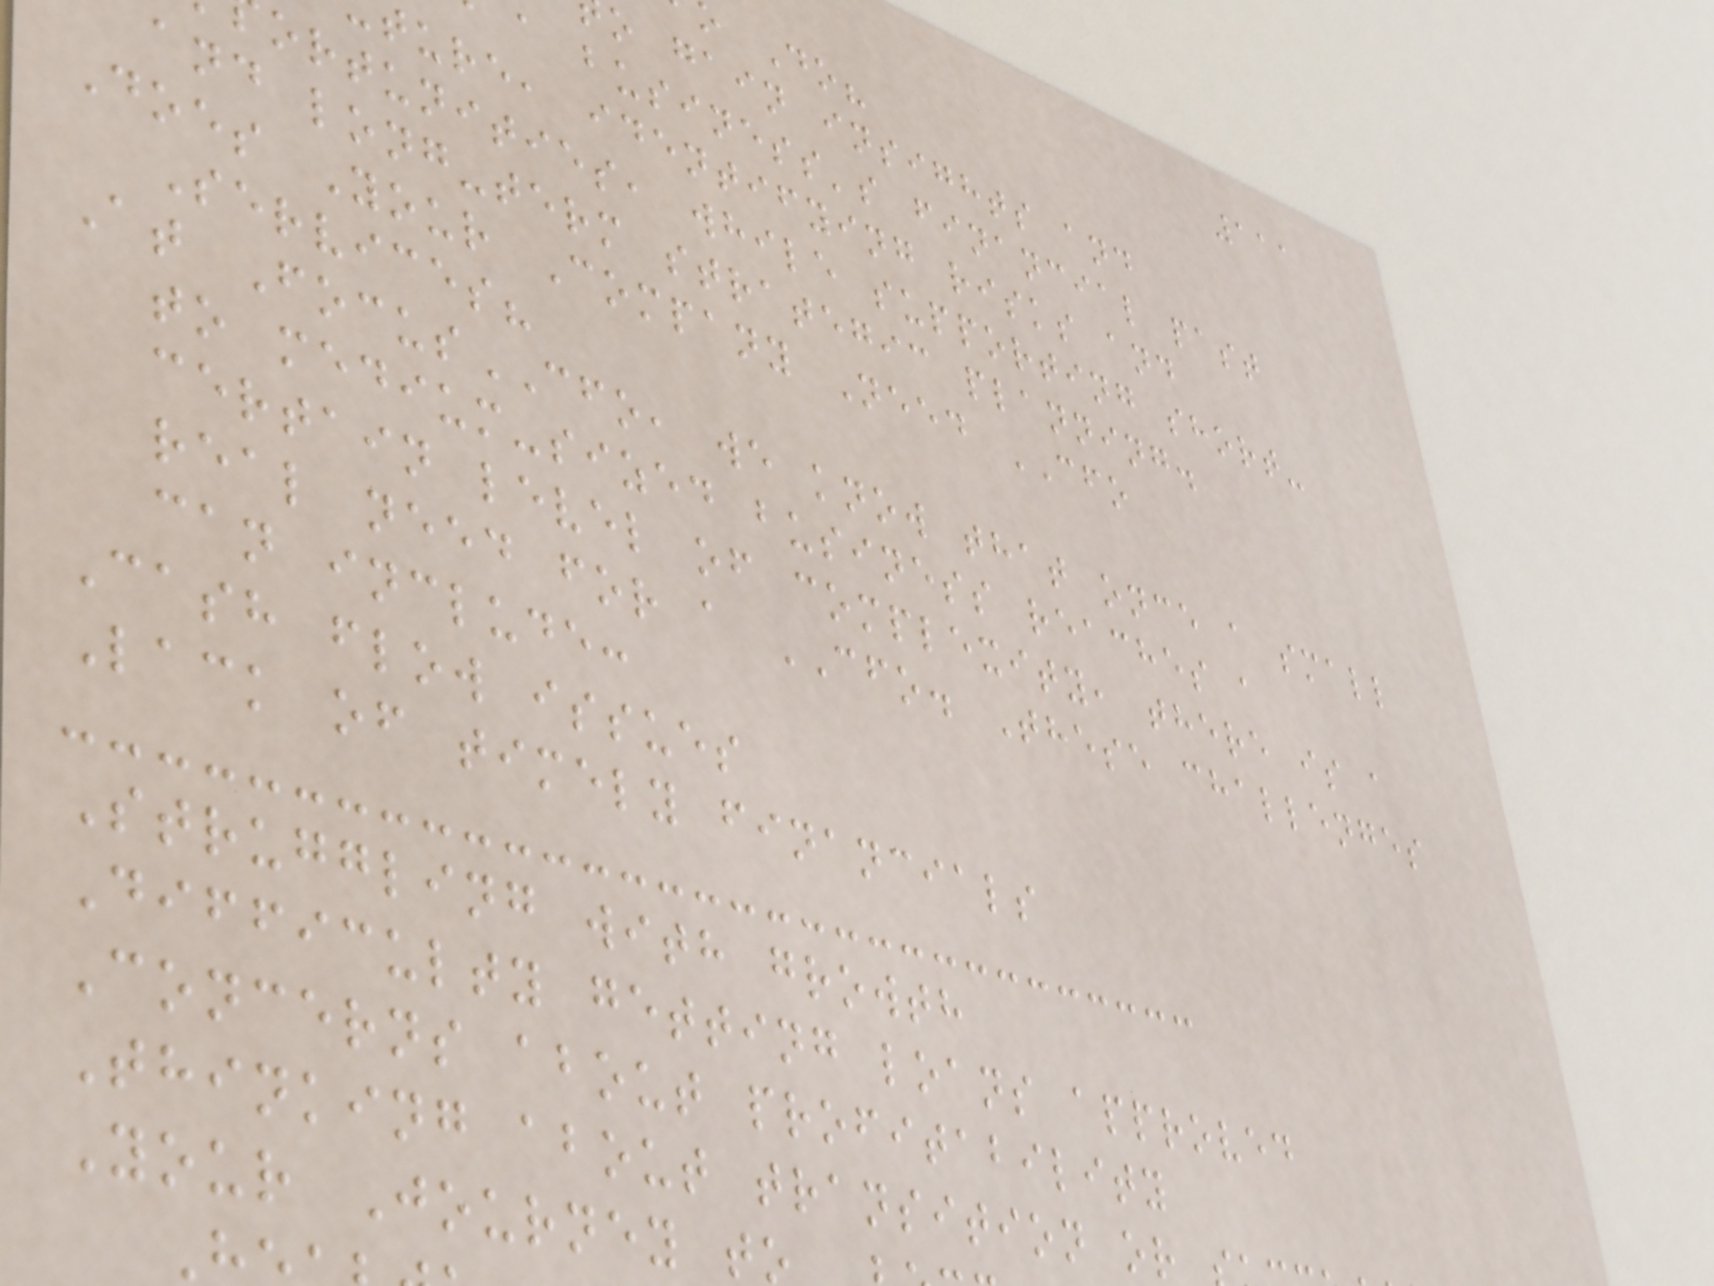111
o gain insights and
a business's financial past
ture, identifying risks and
ortunities, while supporting short-
and long-term strategic planning.
Does Your Company Need CFO
Services?
At FocusCFO, we know that once a small
to medium-sized business reaches a
certain level of complexity, there is a
real need for a CFO. These challenges
can include:
Cash flow issues
Lack of timely financials
Struggling with growth
Difficulty getting loans approved
Concerns about profitability
Thinking about transition or
Your Journey t
